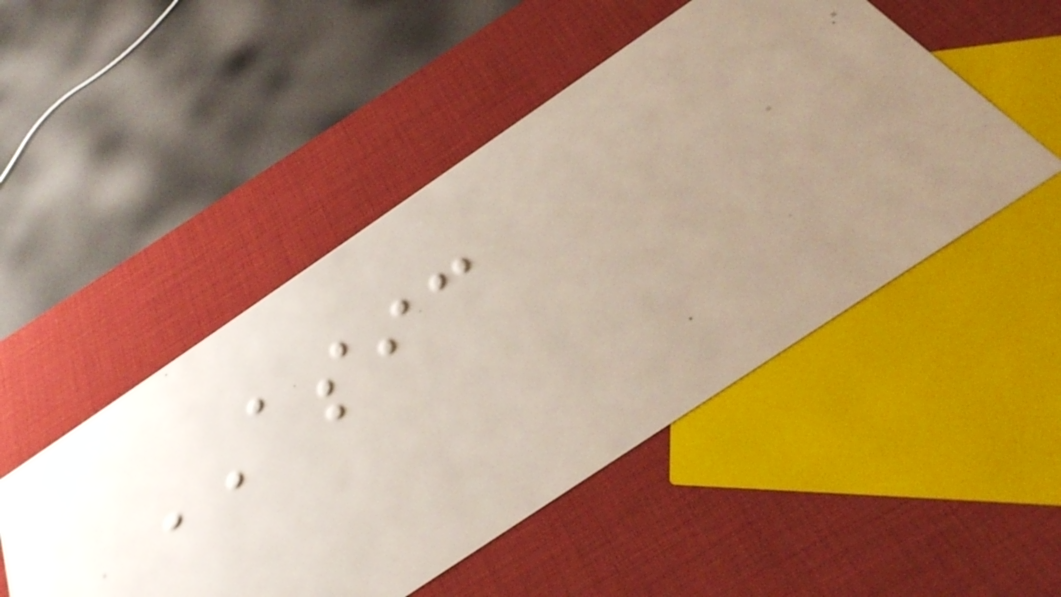ASIC
